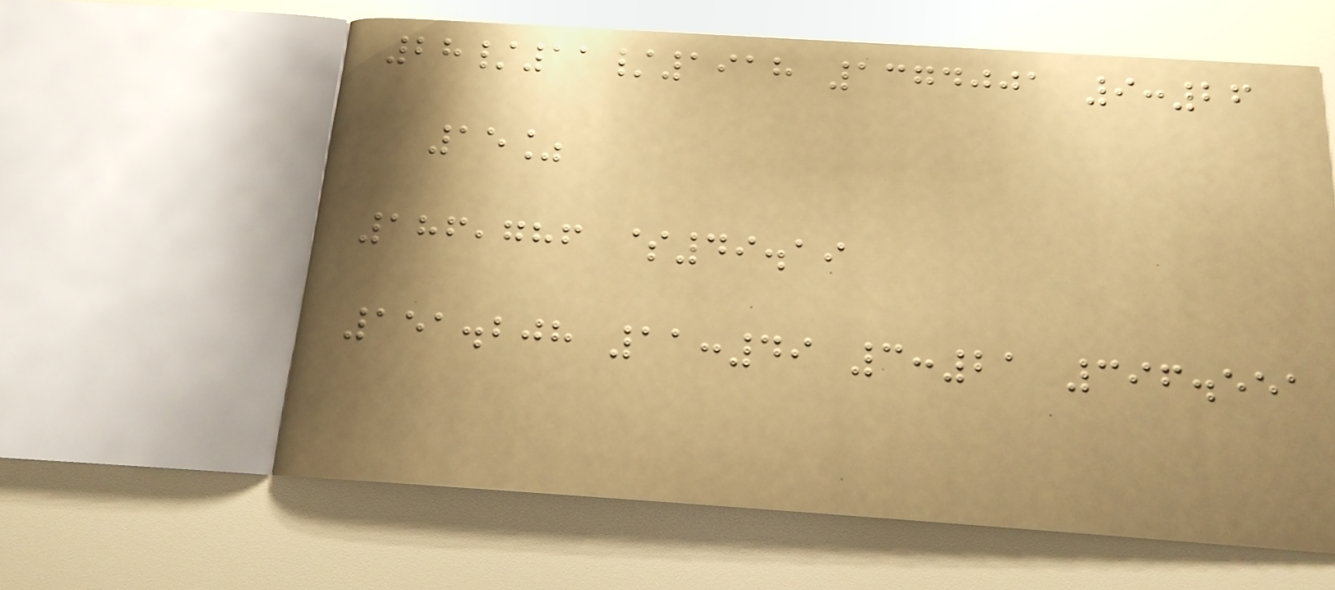28/11/1918 1374001 9:26
15%
186,786 $49.19
151.208 11:49 3:21 396.551
